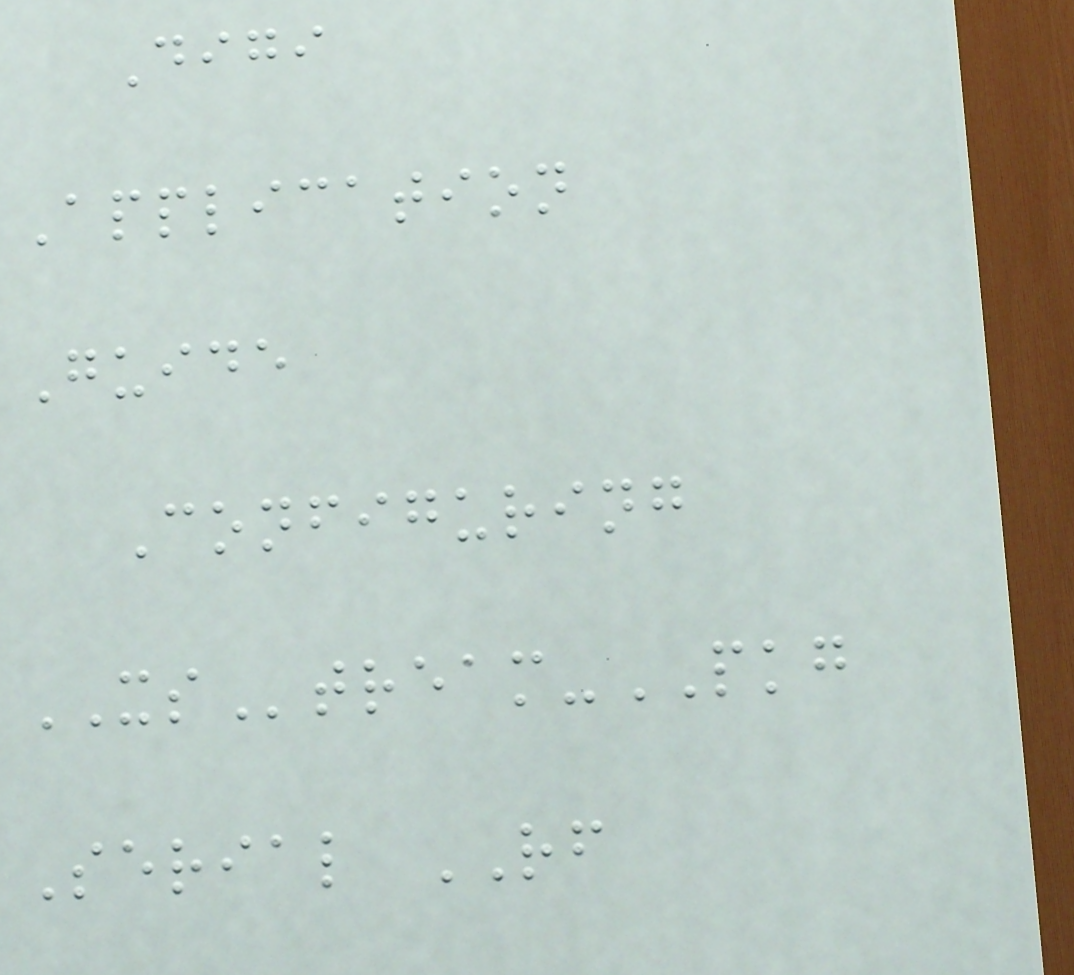Digi
Application
Guide
Configuring
XStream-PKG
Serial RF
